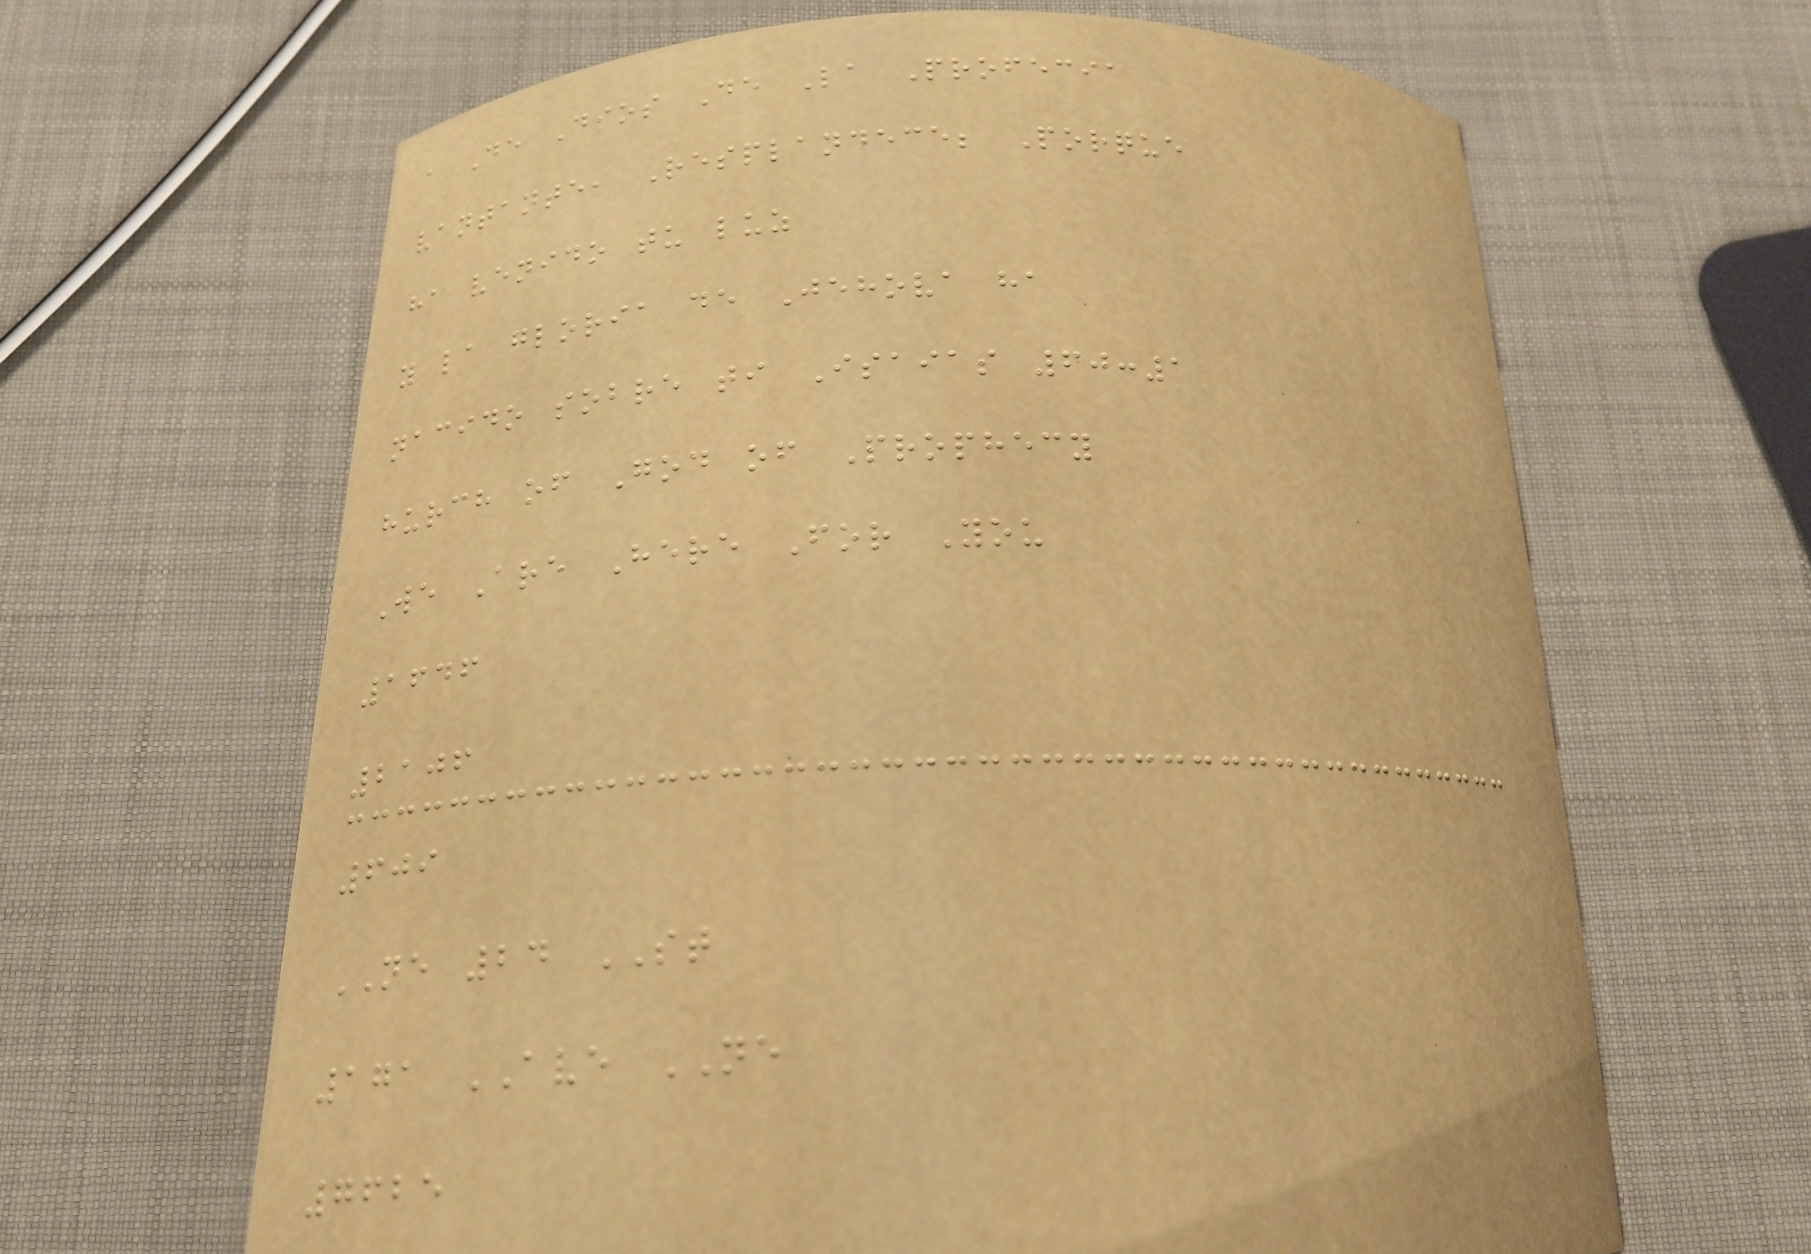a De Dios De La Profecia
vantante, Resplandece; Porque
ha venido tu luz
y la gloria de Jehova ha
nacido sobre ti Isaias 60:1
hurch of God of Prophecy
We Are Here For You
1646
2106
609
NE 24 ST
171 AVE NE
7625
